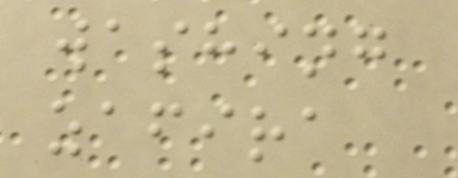washing
zafira
